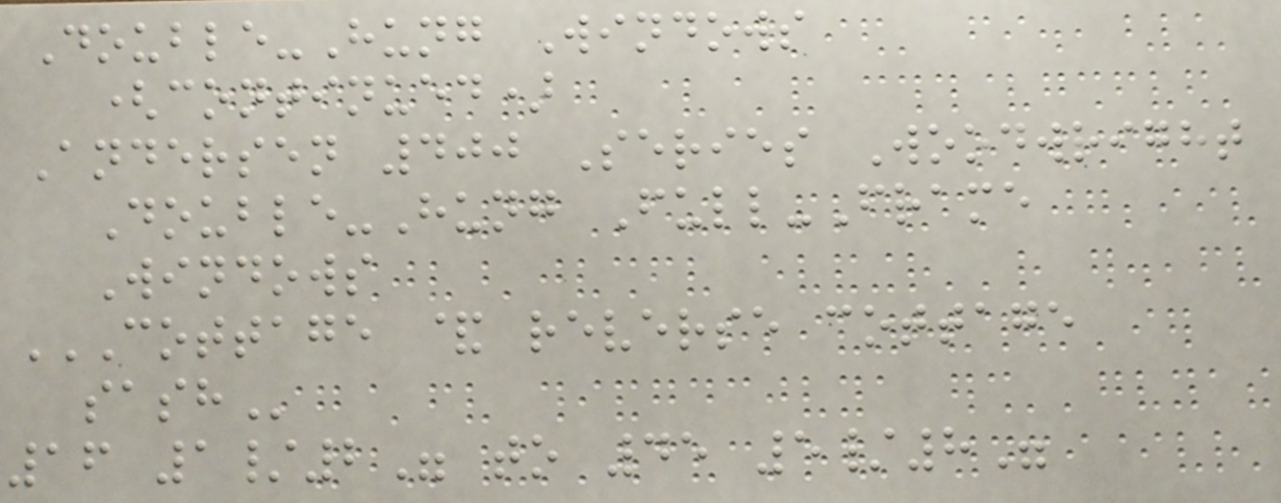Double-Hung Windows
(continued)
Andersen 400 Series Woodwright
Double-Hung Full-Frame
Windows
COTTAGE & REVERSE COTTAGE
SASH
16 1/2" to 45 5/8"
